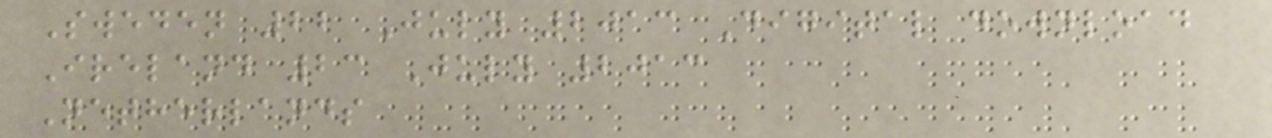Sweden 22 July 2013 Digital download
Ireland 23 July 2013
Netherlands
